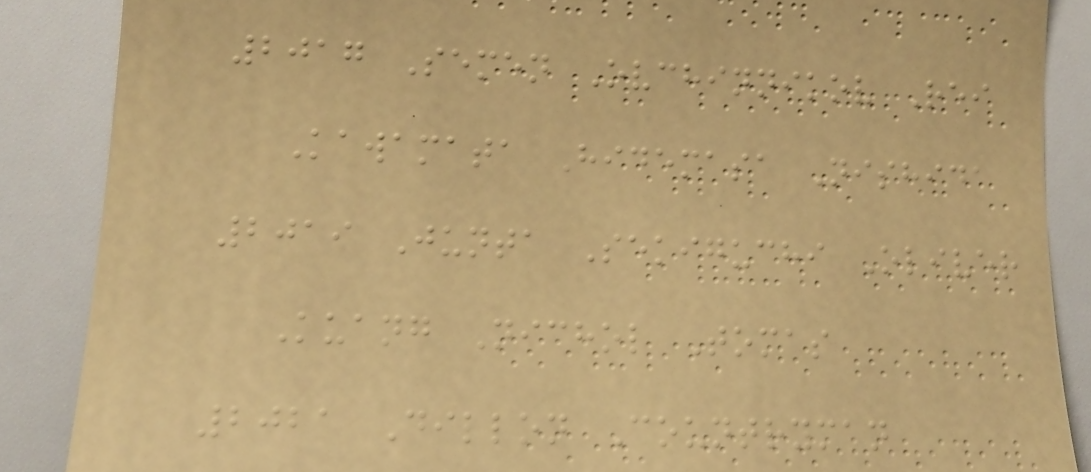2017 Semen Ovchinnikov Rei
Kawamata Hidemasa Nishida
2019 Junta Sekiguchi Oliver
Kuang Nichol Tomas
2021 Dillon Countryman
